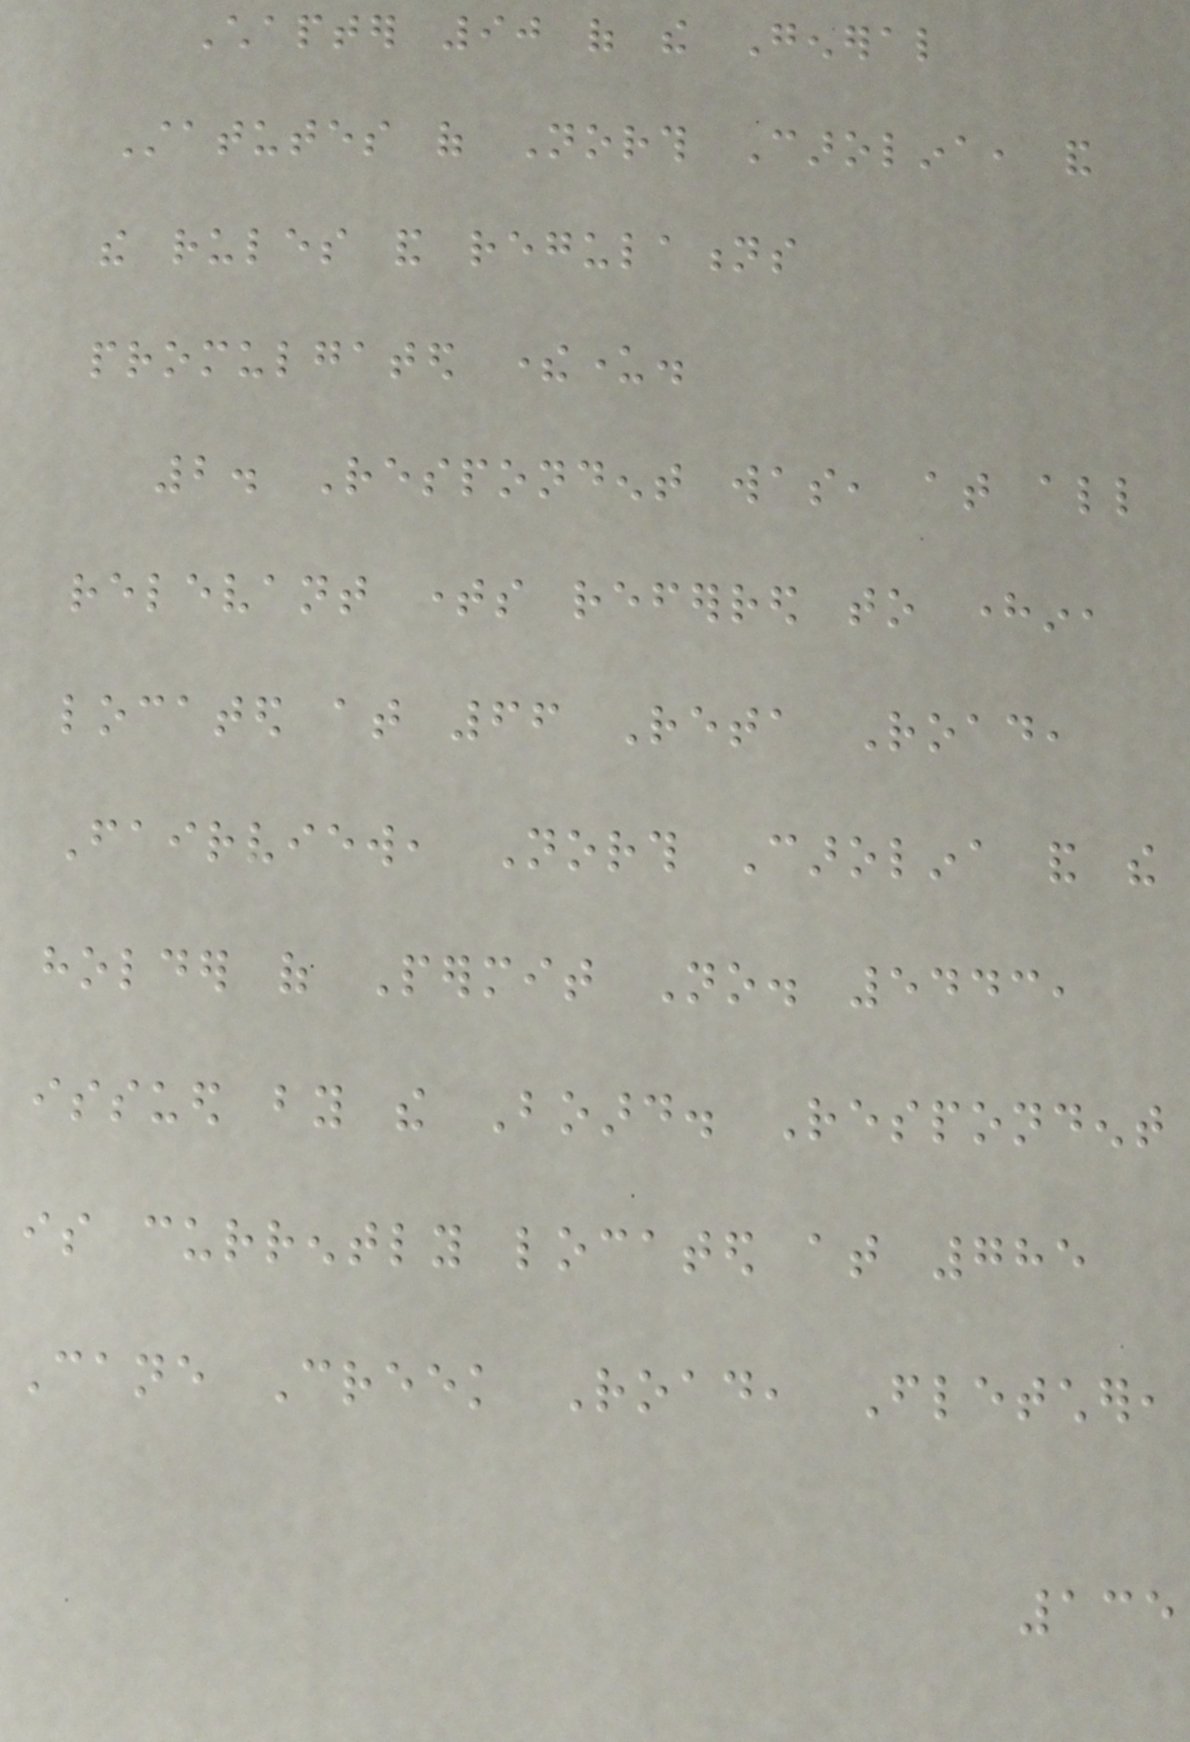Chapter 90 of the General
Statutes of North Carolina, and
the rules and regulations
promulgated thereunder.
2. Respondent was, at all
relevant times referred to herein,
located at 66 Reta Road,
Fairview, North Carolina and the
holder of Permit No. 5443,
issued by the Board. Respondent
is currently located at 785
Cane Creek Road, Fletcher,
135
